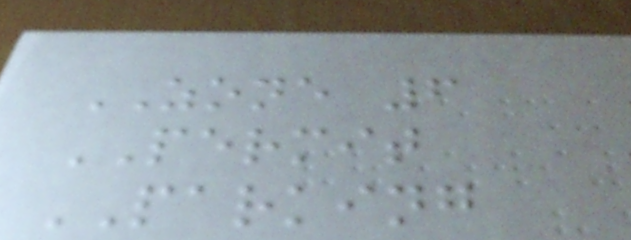ZONE 6
PERMIT
PARKING
